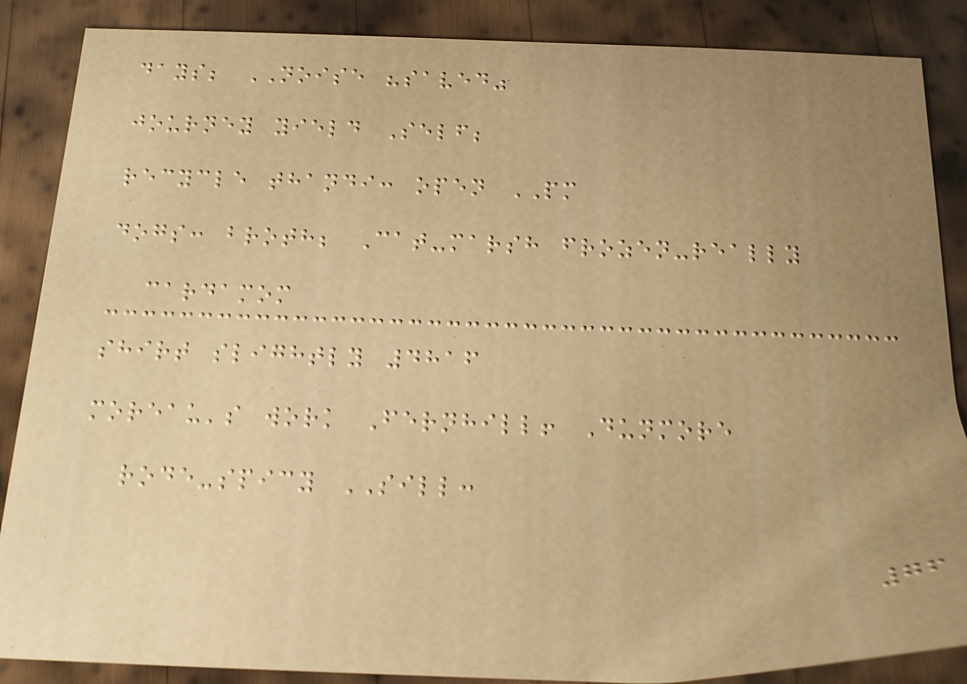days; NOISE "saved"
journey yield Self;
recycle thandi: open PM
dogs: broth; Cat-marsh frozen-really
cardamom
shirt slightly 4816
moreau's work Fernhill! Dunmore
rode-spicy SILL:
76
